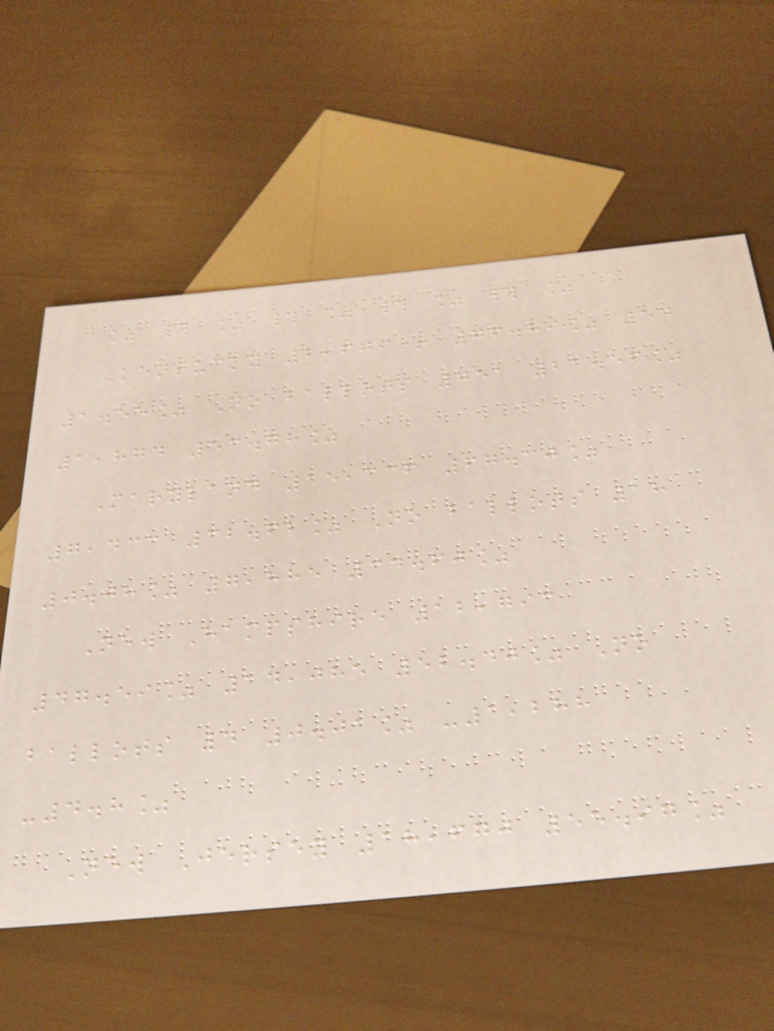% # % # % # % # %
Kentucky 2,679+ 76.89% 54
1.55% No ballots 751 21.56%
1,874 53.78%
Maryland 15,336 67.30%
7,433 32.62% No ballots 18
0.08% 7,885 34.60%
New Hampshire 12,793
47.59% 14,085 52.40% No
ballots 4 0.01% -1,288
-4.8%
New Jersey 18,670 55.97%
